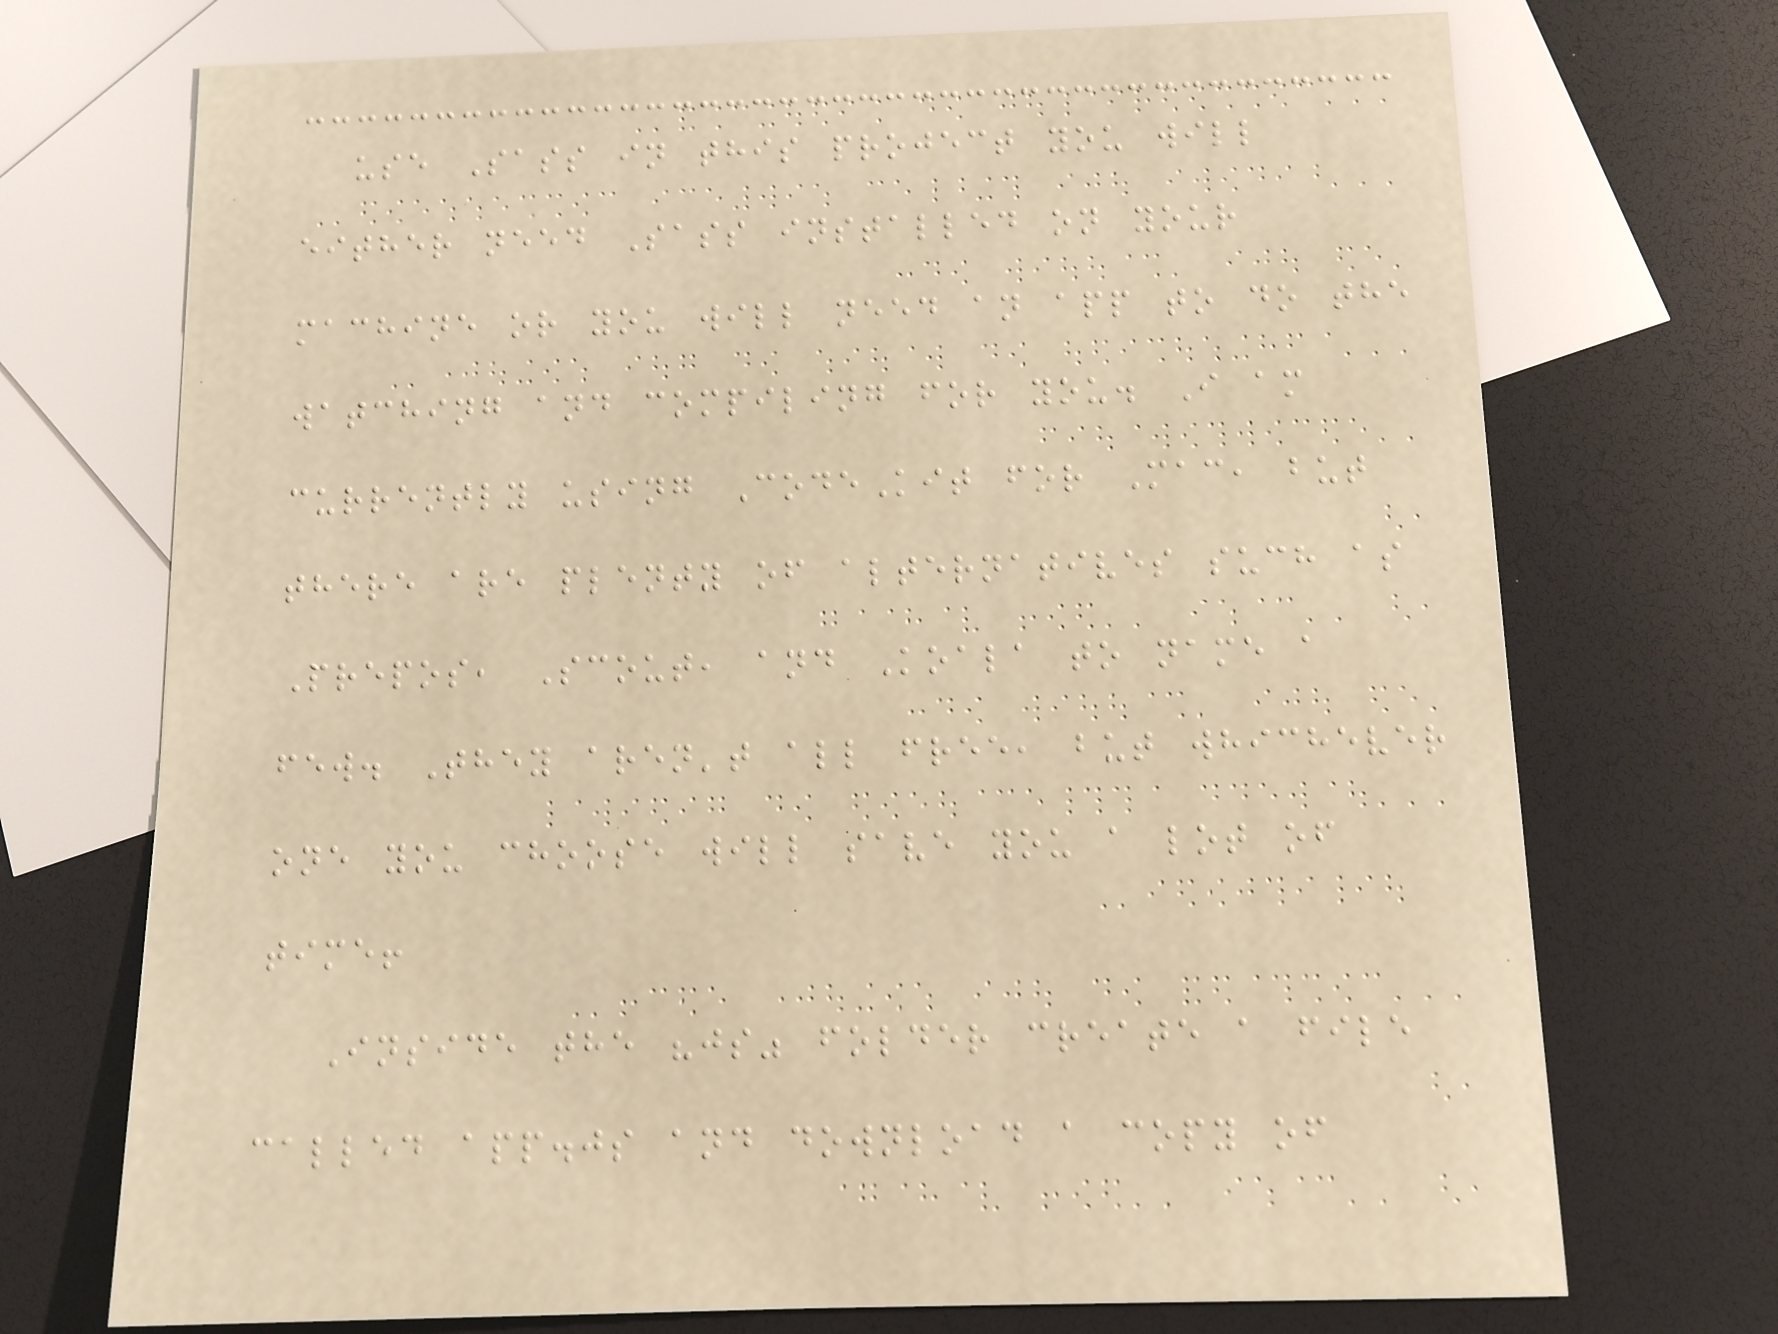use Sass in this project you will
either need Sass installed on your
machine or you will need an app to do the
watching and compiling for you. I am
currently using CodeKit for Mac, but
there are plenty of alternatives such as
Prepos, Scout, and Koala to name a
few. They aren't all free, but whichever
one you choose will save you a lot of
time!
Inside the "js" folder create a file
called app.js and download a copy of
